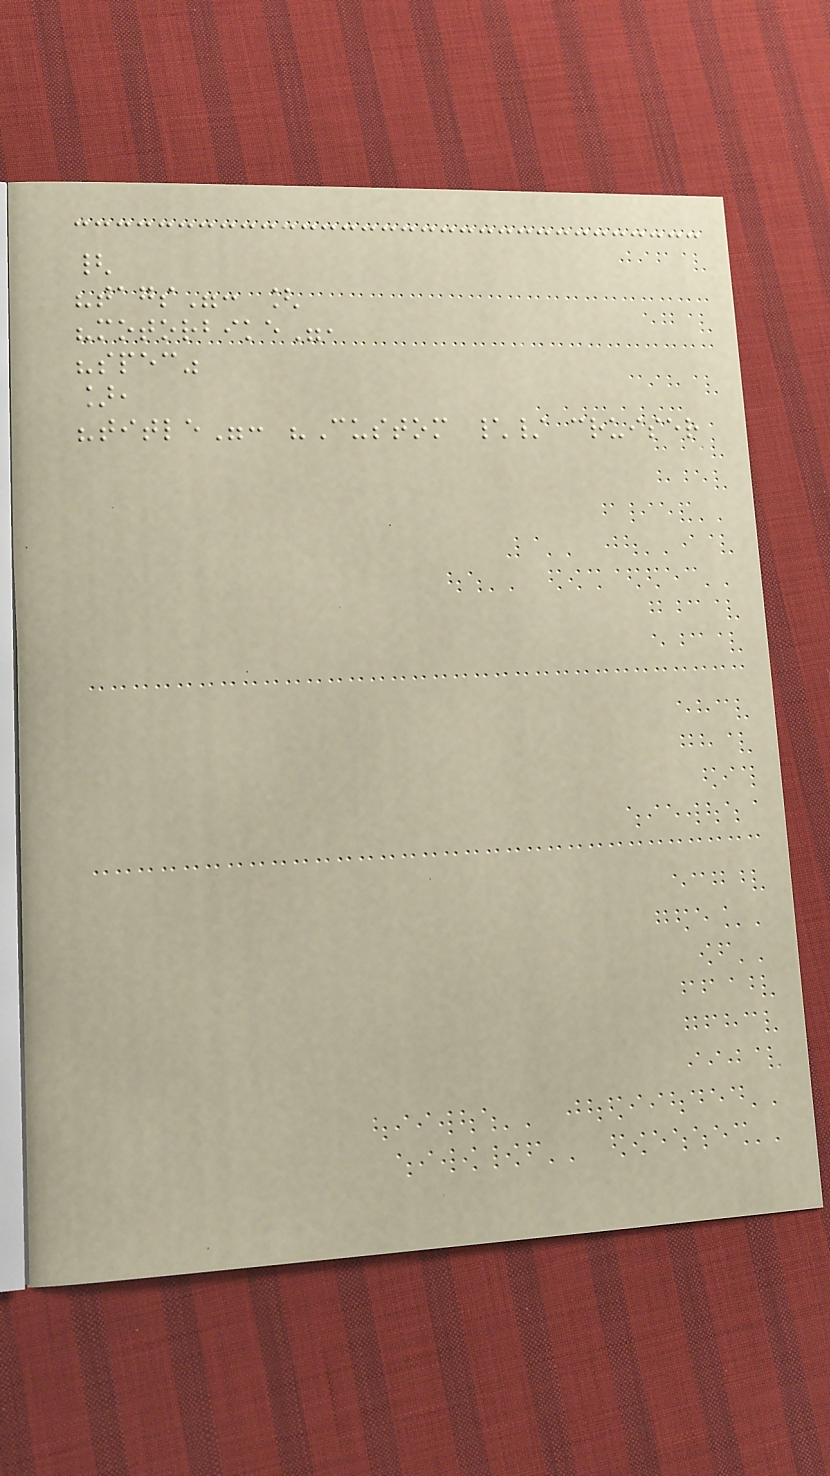{
"tags": [
"motorbike",
"spec"
],
"title": "Custom \/ cruiser
